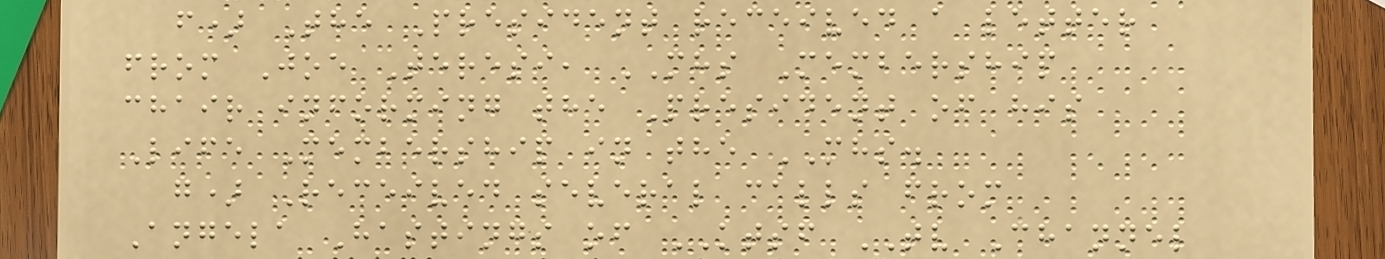f) The President received a letter
from Joe Teresi, MHS Membership
chair informing the President of his
Life Membership in the MHS.
g) Received several calls from
Angela Hastings of KTSF TV Channel
